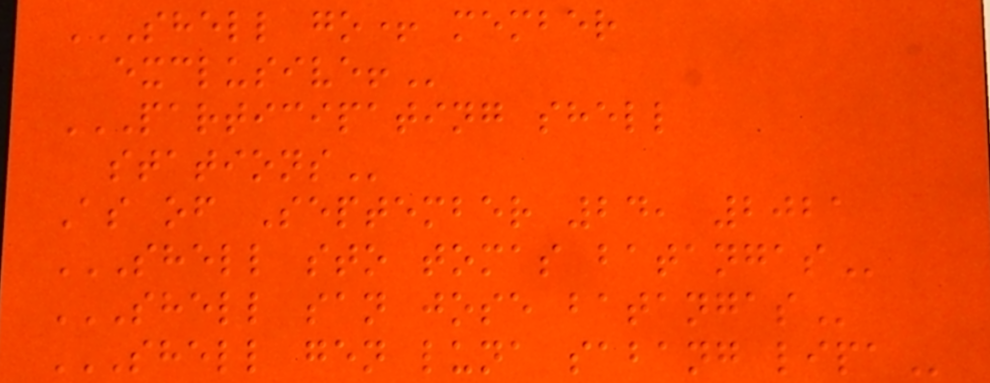SHELL GO+ MEMBER
EXCLUSIVE!
PARTICIPATING SHELL
STATIONS
As of September 24, 2021
SHELL STO TOMAS BATANGAS
SHELL SAN JOSE BATANGAS
SHELL GEN LUNA SABANG LIPA
